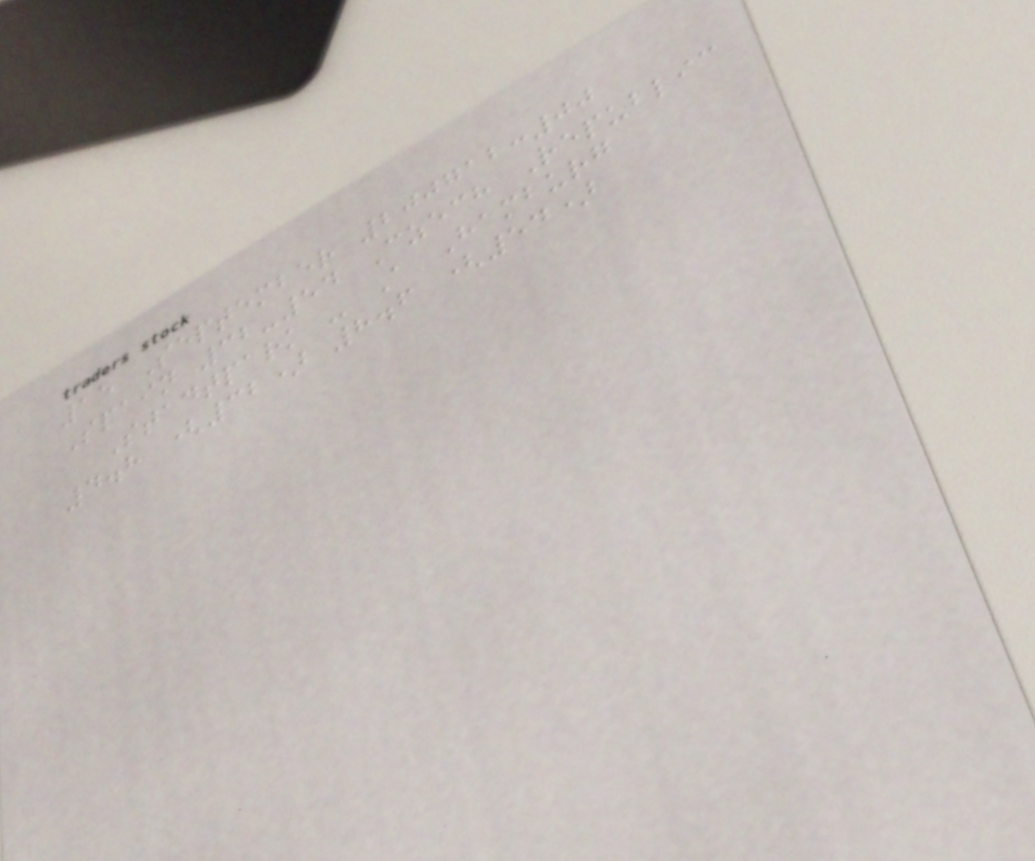15 September 200712:00
Spain 32-54 Czech Republic
Stadtpark - A Hamburg
4.8 (32) 8.6 (54)
